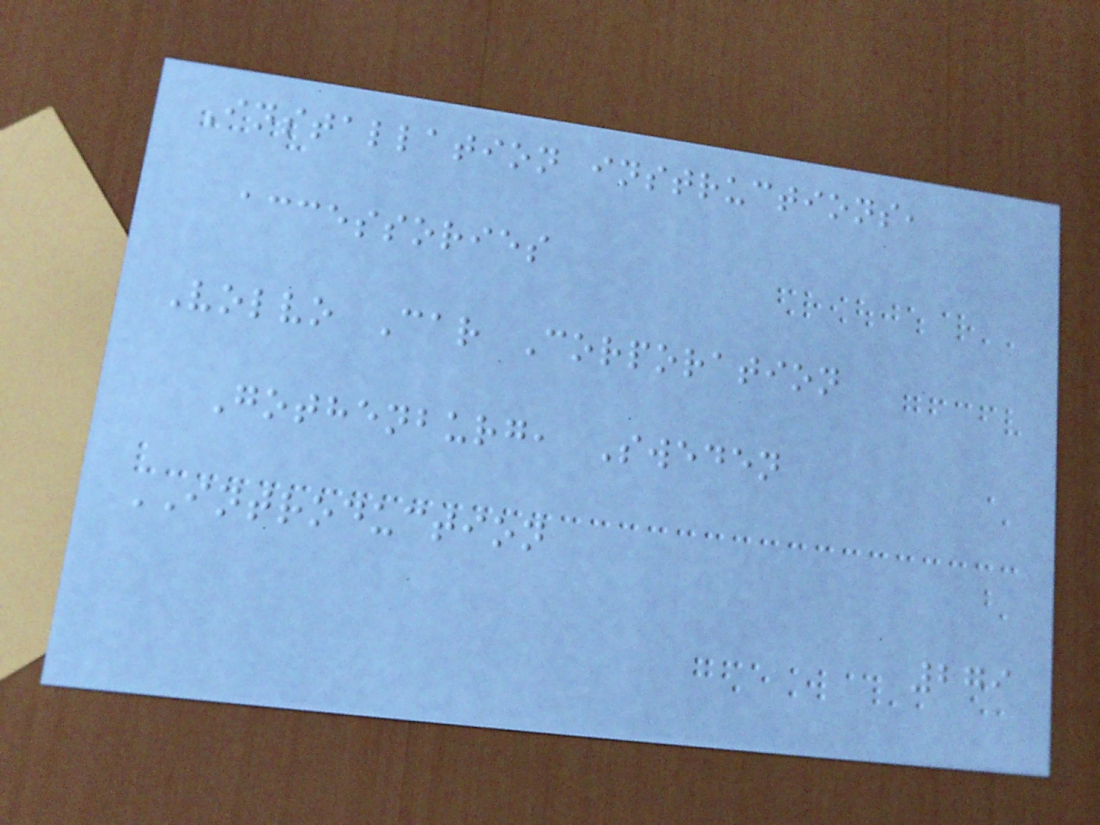Installation instructions,
accessories
Volvo Car Corporation
Gothenburg, Sweden
INTRODUCTION
279
